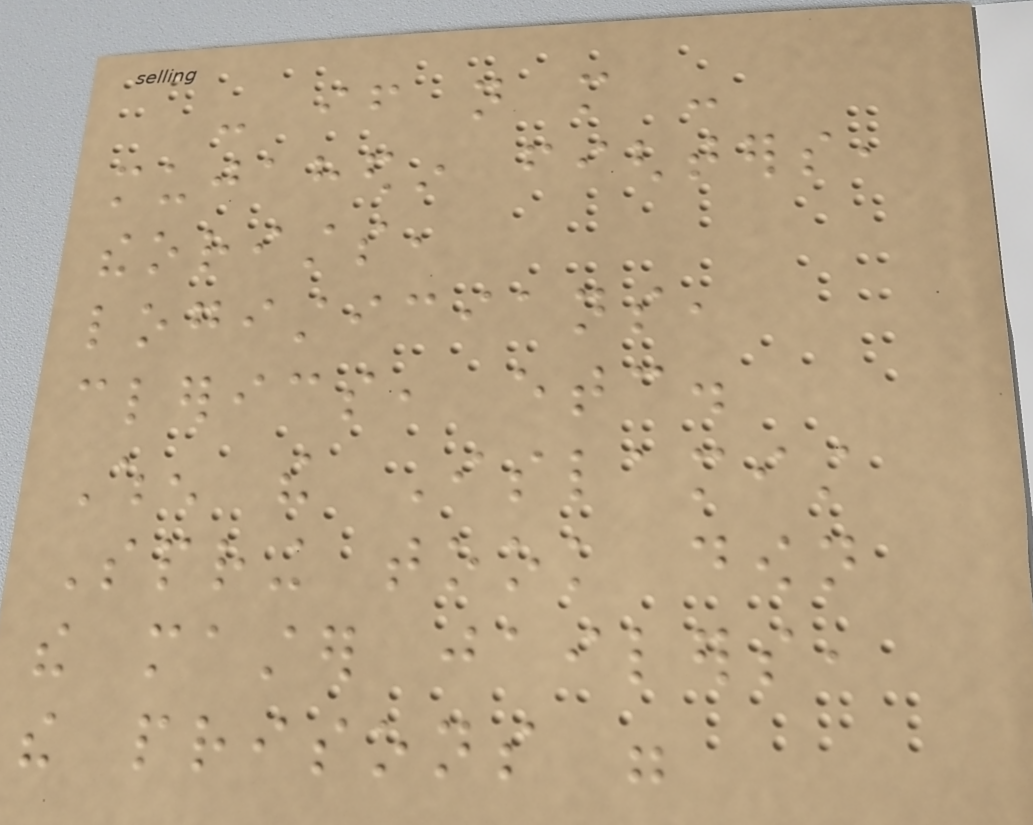- if not more -
mujahedin fighters,
theorists,
logisticians,
clerics, etc.
When the Islamist
Spring took down
the master jailers,
the prisons were
